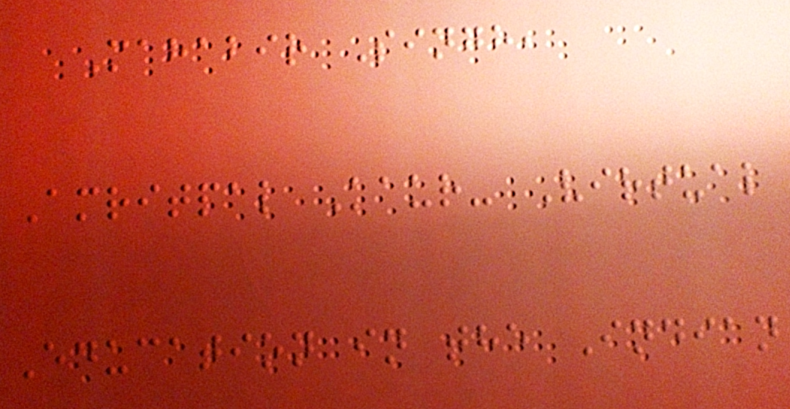Mahabir Singh,
Amritpal Kaur- Virtual
Education in the Indian
